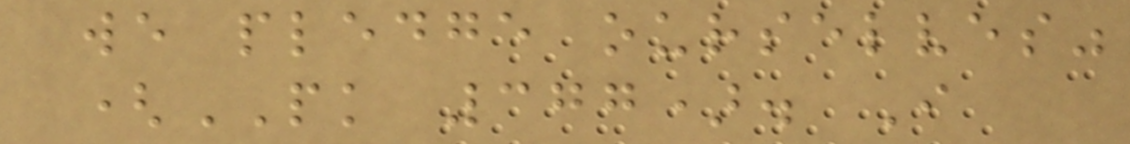we pledge ourselves"
(PK 377). I
